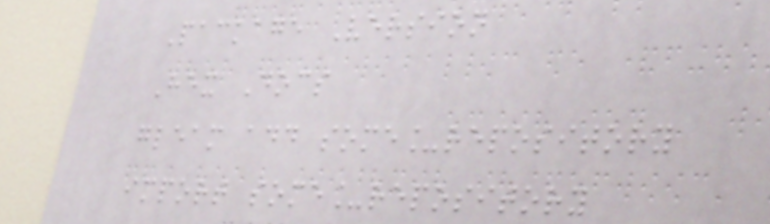Package Version
Hex Docs
gleam add some_repository
import some_repository
